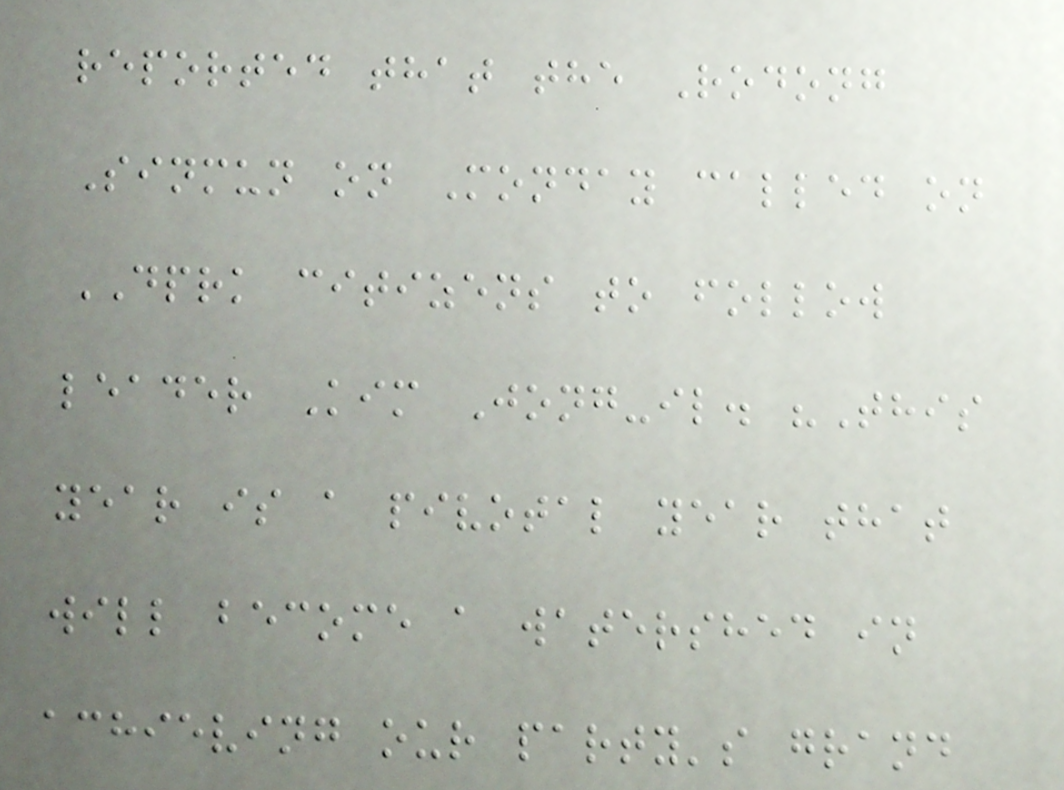reported that the Rodong
Sinmun on Monday called on
DPRK citizens to follow
leader Kim Jong-il. "This
year is a pivotal year that
will become a watershed in
achieving our party's grand
